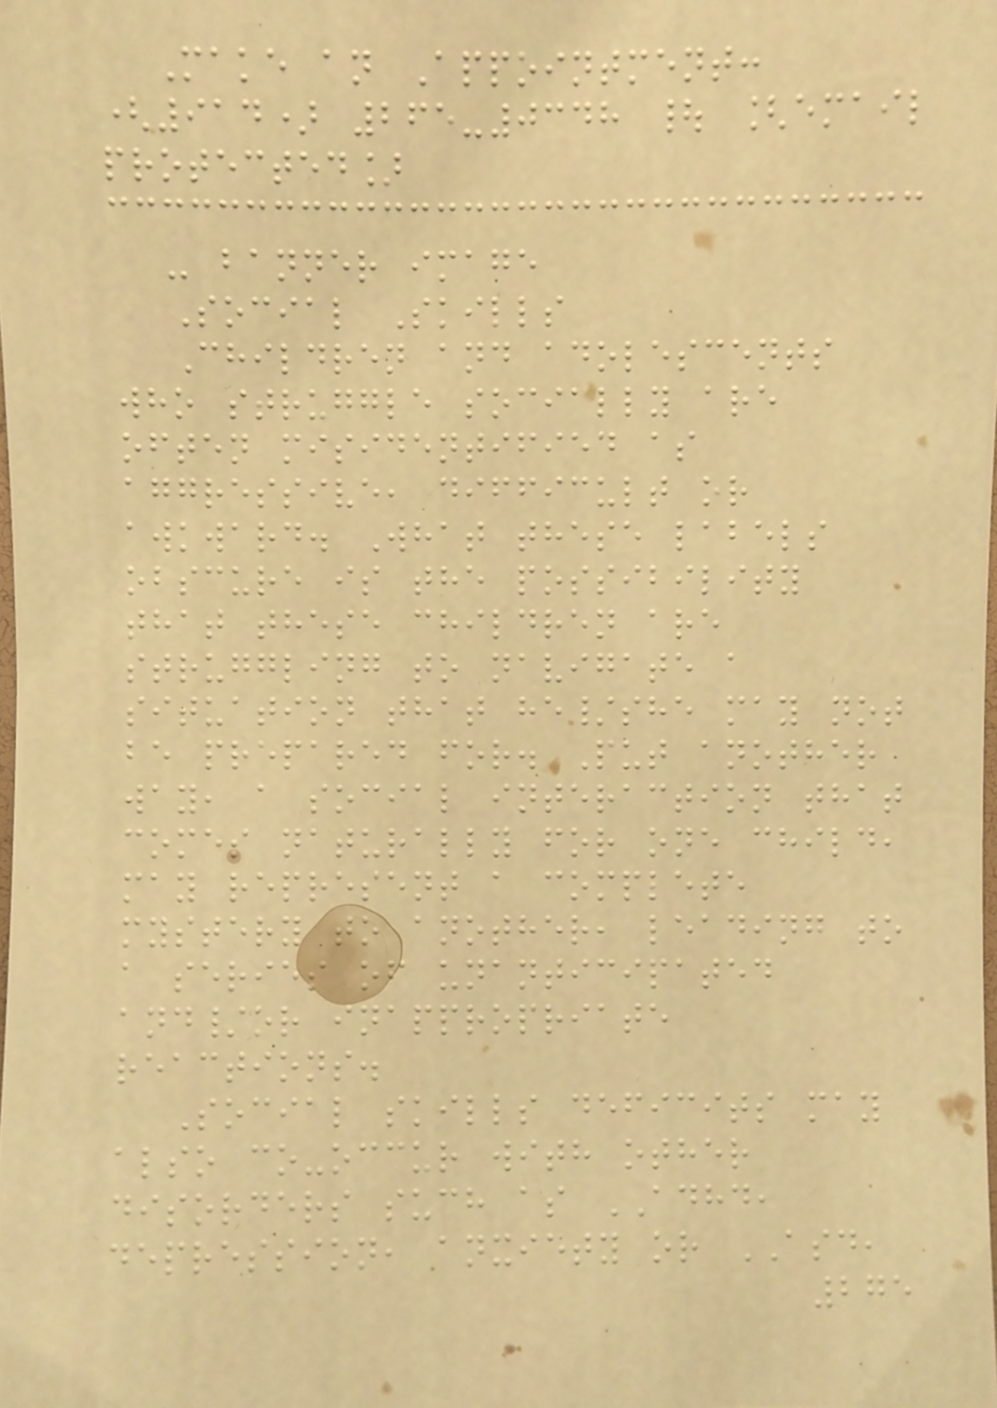Make an Appointment:
(914) 265-0348 | [email
protected]
- banner image
Social Skills
Children and adolescents
who struggle socially are
often misidentified as
aggressive, difficult or
awkward. What these labels
obscure is the possibility
that these children are
struggling to navigate a
situation that he/she may not
be prepared for. Put another
way, a social interaction that
comes naturally for one child,
may represent a complete
mystery to another, leading to
a series of unanticipated
and/or inappropriate
reactions.
Social skills deficits may
also co-occur with other
disorders such as ADHD,
depression, anxiety or ASD,
275
